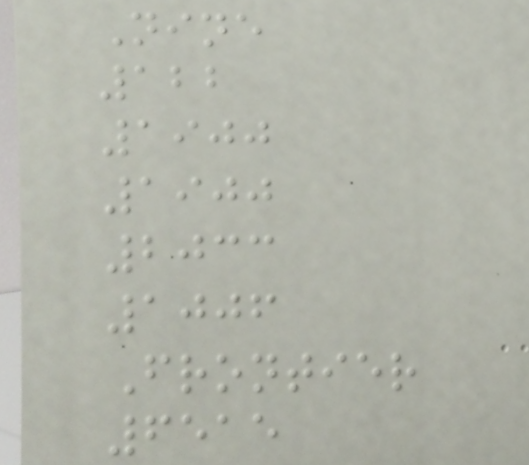Nine
122
1900
1900
2033
1006
Frontier
6515
